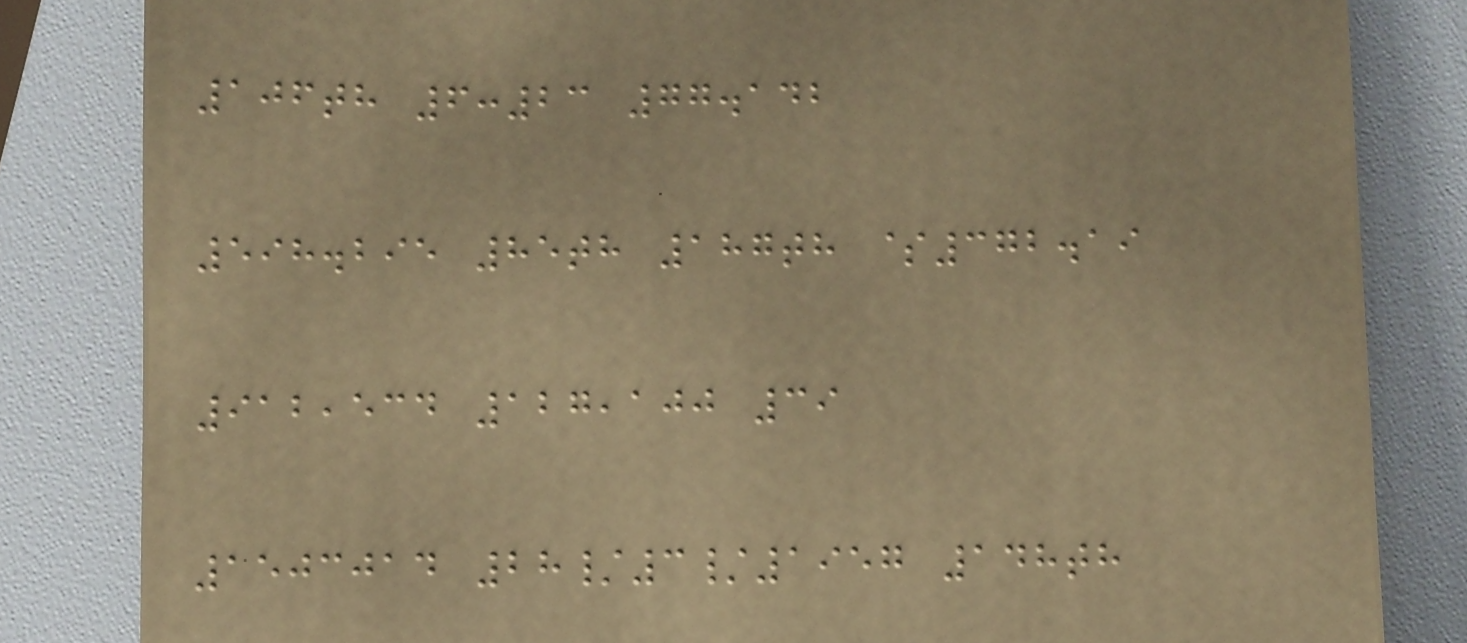106th 6:23 77.142
598.295 85th 187th $372.19
912,534 127,100 39
1503014 28/3/1957 148th
